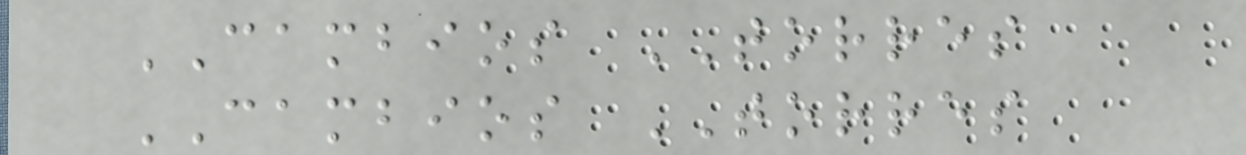CAMBIOS TORRES
CAMBIOS TORRES
